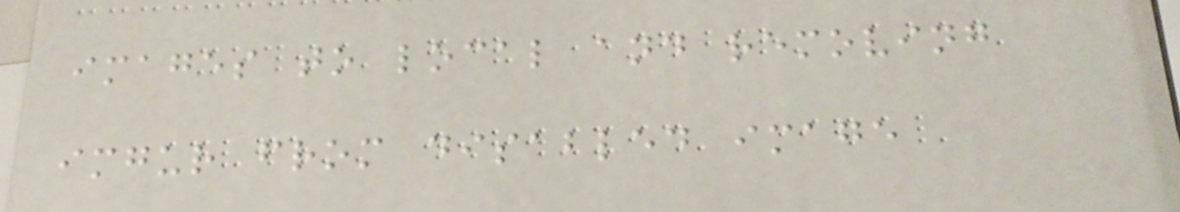images to local and removing
imgur from disabled image
